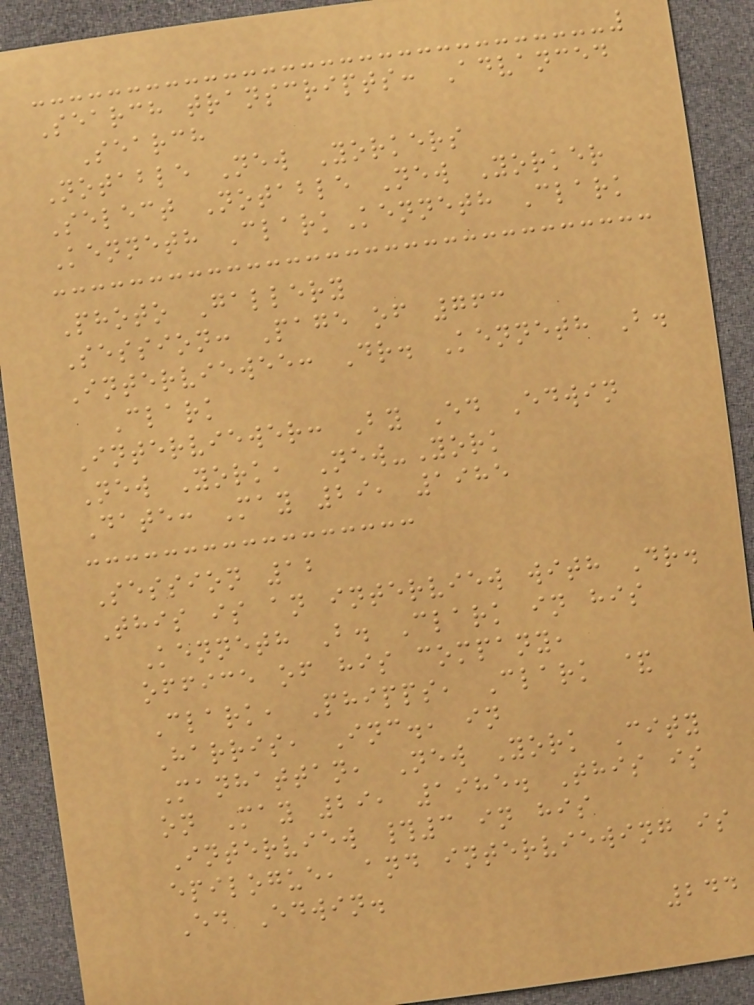Search transcripts: Advanced
Search
Notable New Yorkers
Select Notable New Yorker
Kenneth ClarkKenneth Clark
Photo Gallery
Session: Page of 763
Interviewee: Dr. Kenneth B.
Clark
Interviewer: By Ed Edwin
New York, New-York
Date: May 29, 1985
Session 12
This is an interview with Dr.
Kenneth B. Clark in his
office of his company,
Clark, Phipps, Clark &
Harris, Inc., in
Manhattan, New York City
on May 29, 1985. This is
Interview #3 in his
epilogue, and interviewing is
Ed Edwin.
244
